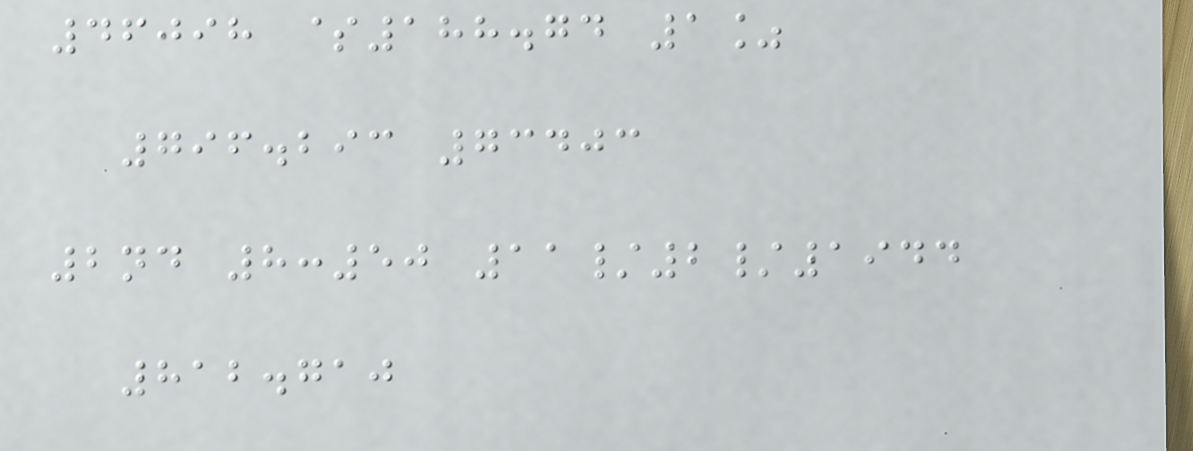46098 $188.74 1%
796.293 73403
2nd 8:50 11/2/1944
812.710
